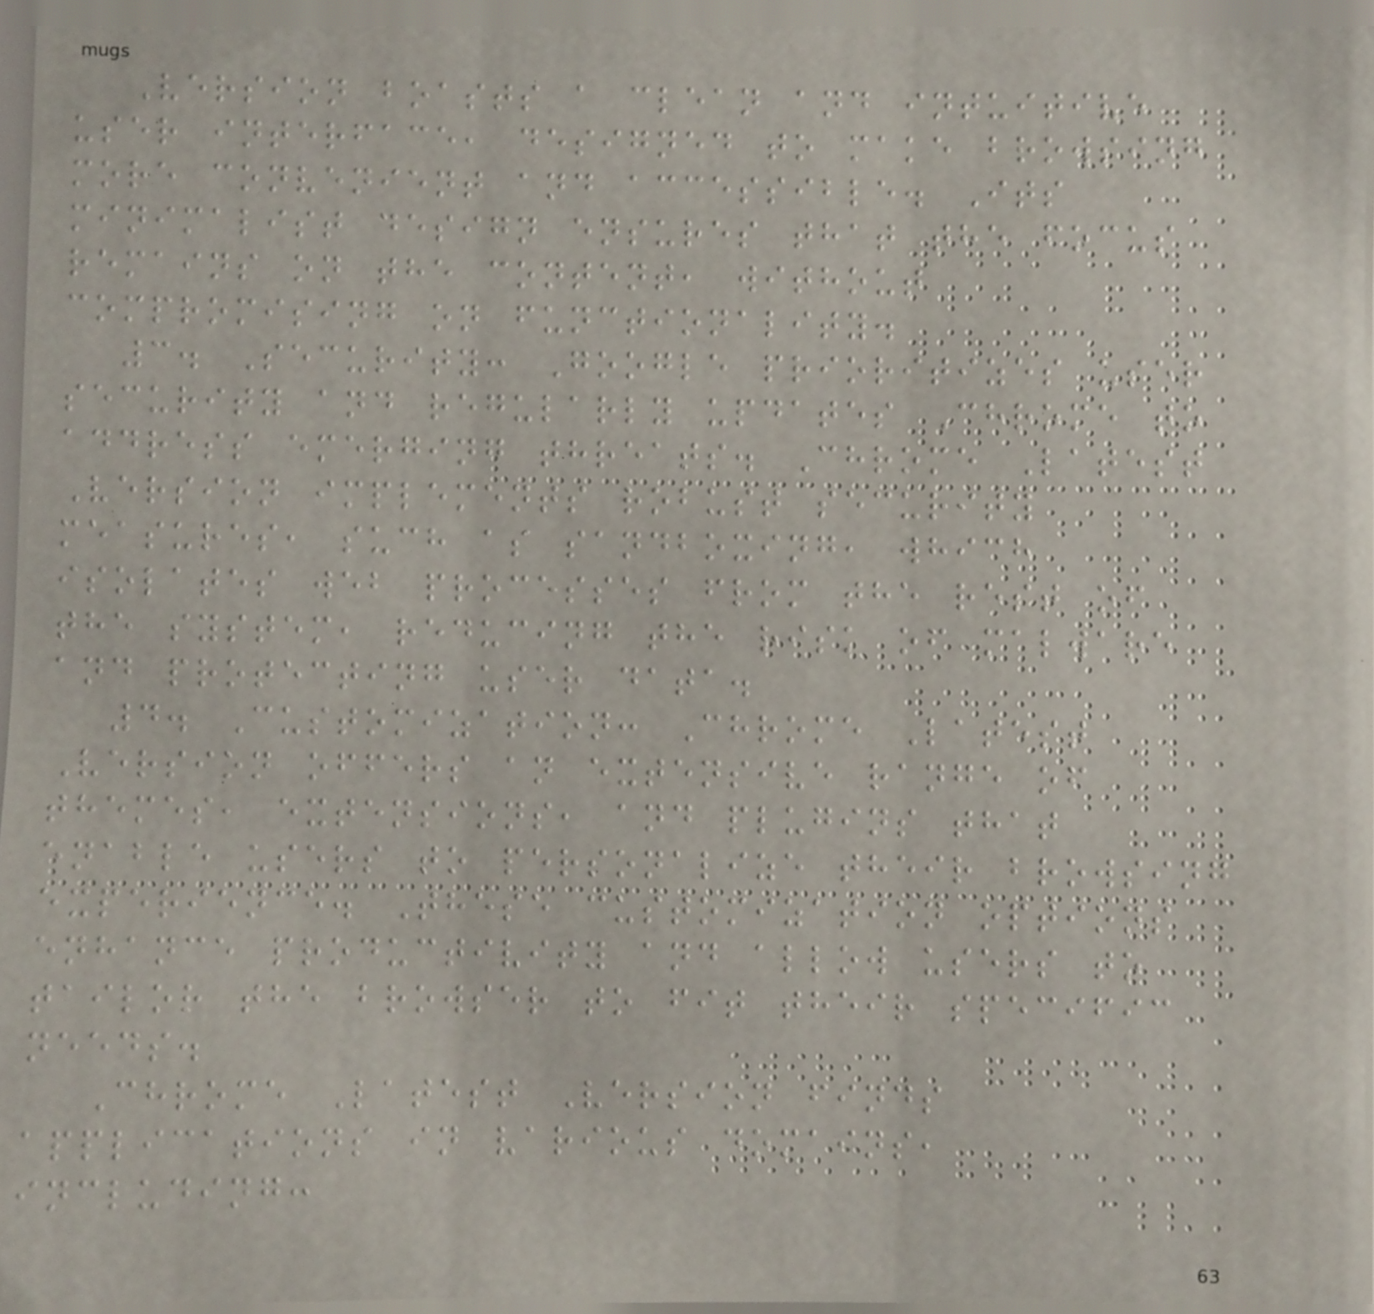Version boasts a clean and intuitive
user interface, designed to make browsing
more convenient and accessible. Its
minimalist design ensures that the focus
remains on the content, without
compromising on functionality.
3. Security: Google prioritizes user
security and regularly updates Chrome to
address emerging threats. Chrome Latest
Version implements robust security
measures, such as sandboxing, which
isolates web processes from the rest of
the system, reducing the risk of malware
and protecting user data.
4. Customization: Chrome Latest
Version offers an extensive range of
themes, extensions, and plugins that
enable users to personalize their browsing
experience. These customization options
enhance productivity and allow users to
tailor the browser to fit their specific
needs.
Chrome Latest Version finds
applications in various domains,
including:
